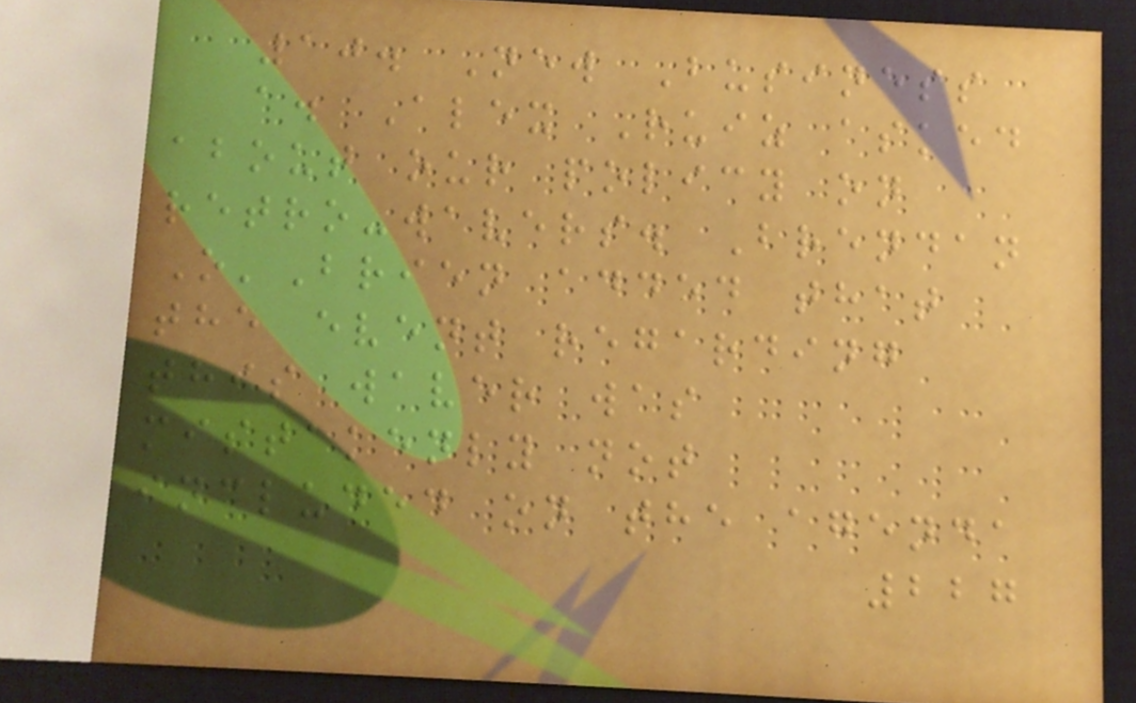10. New Business
a. Alex Ruiz asked
about our policy on
retro-wavers. Brendan
O'Brien added that
the event regarding
this waver was
mistakenly not
included on the agenda
227
